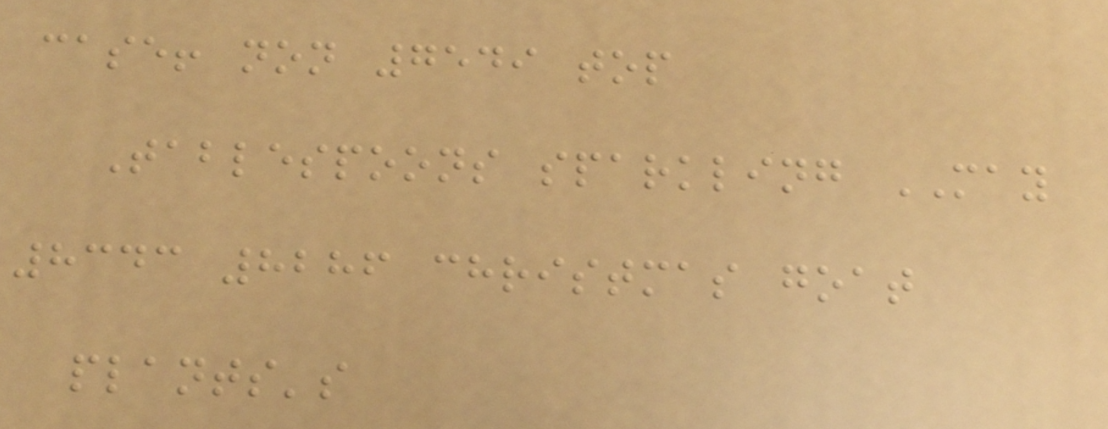case! non 7549 top
Tablespoons sparkling MAY
8343 8286 christmas goat
plants's
